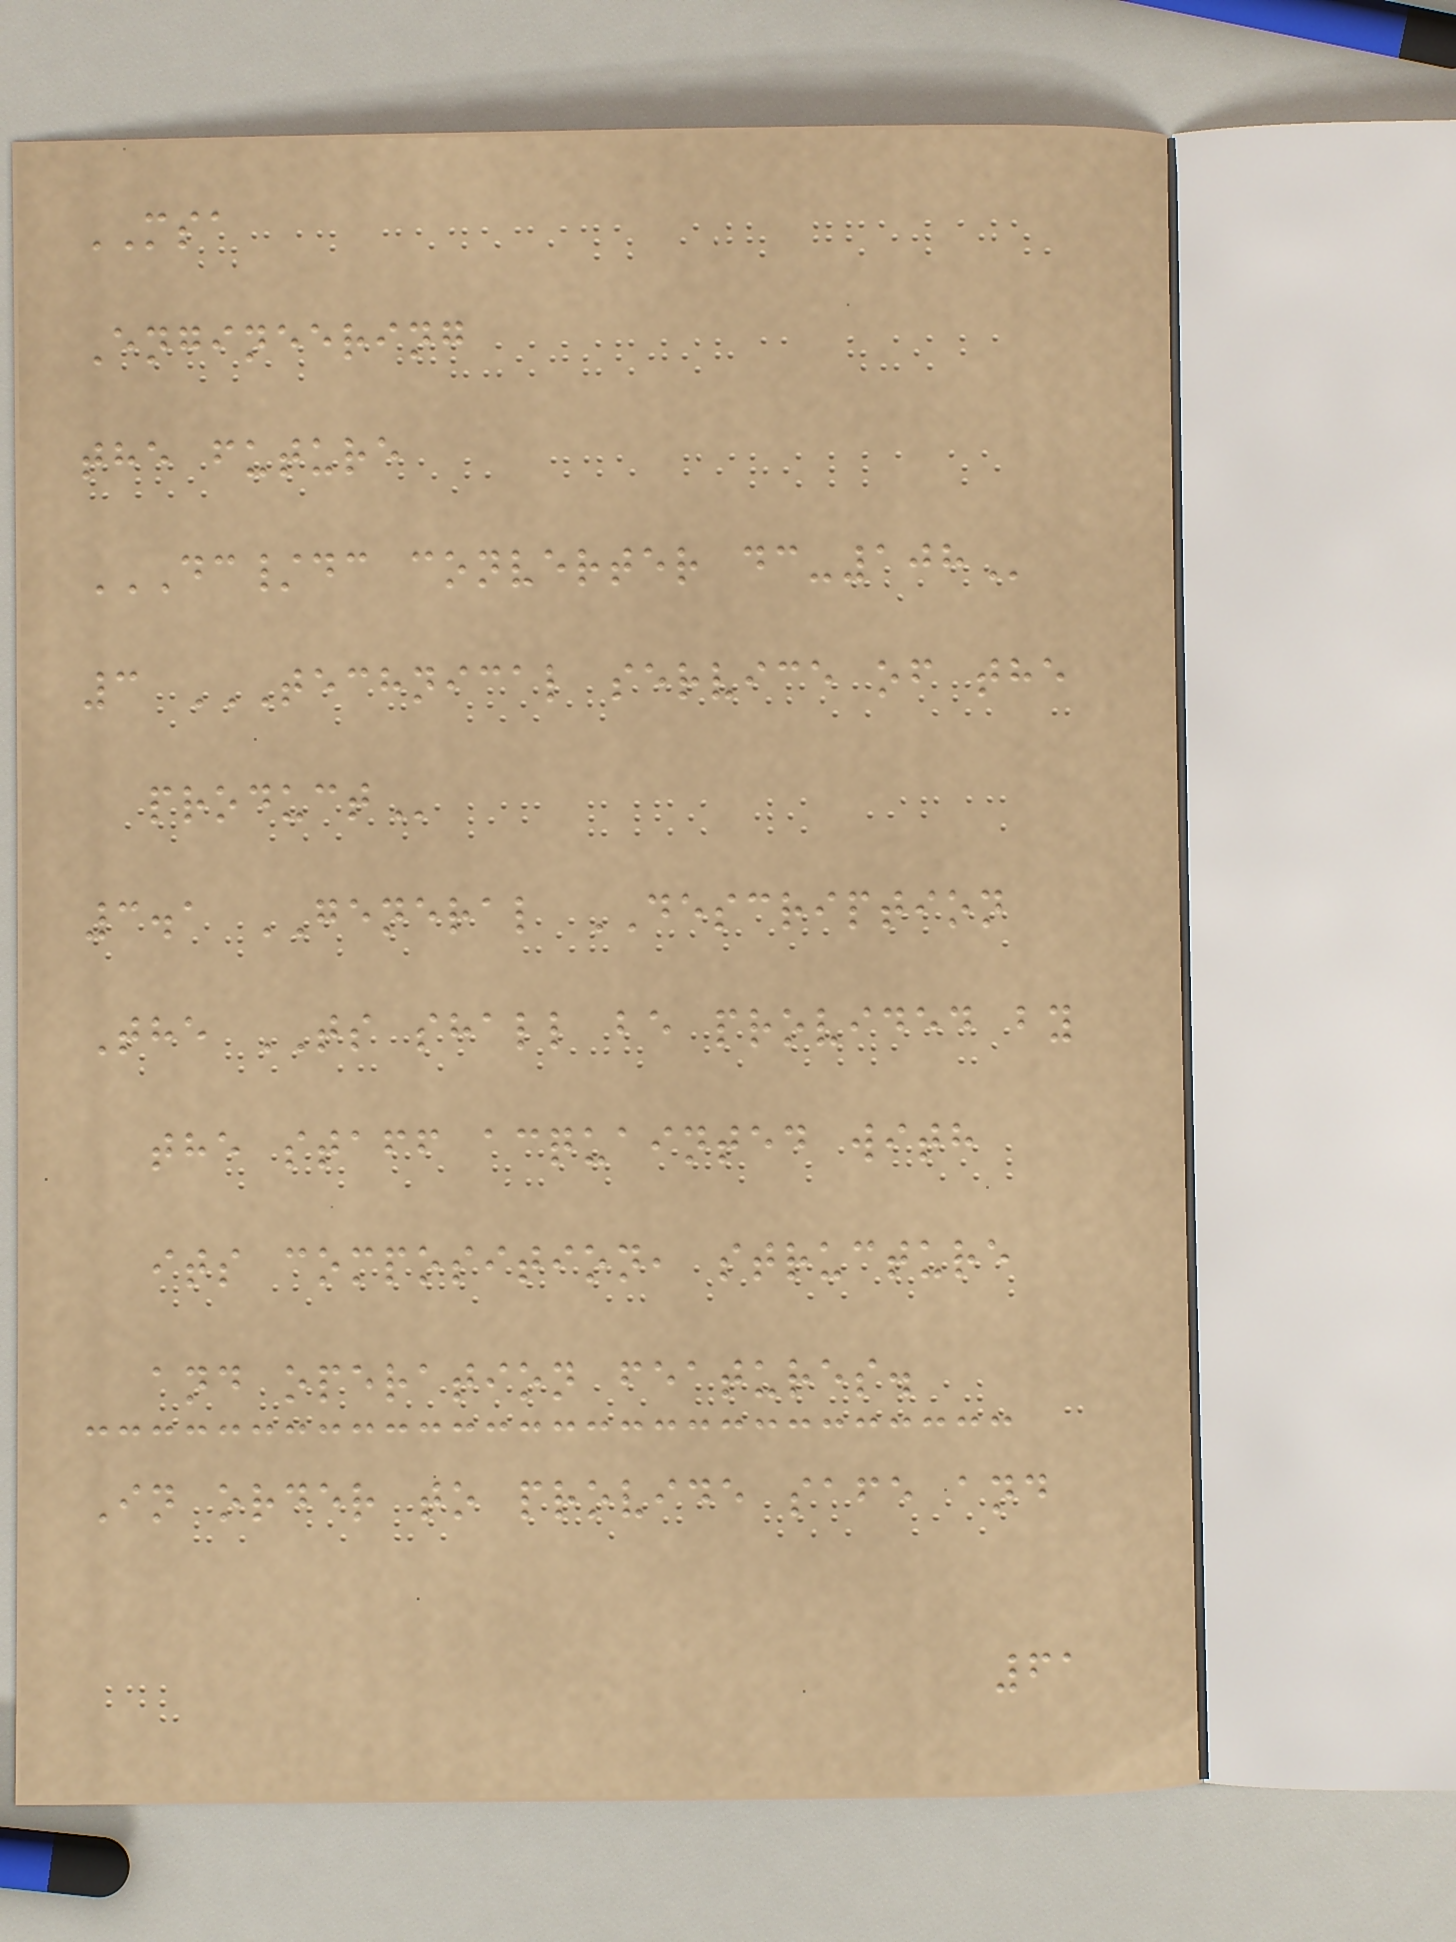MSA
Engineering
the future
DC/DC CONVERTER DC-108
3 TECHNICAL SERVICE OF THE
PRODUCT
3.1 GENERAL DESCRIPTION
The TS shall be provided by
the staff acquainted with
its composition, structure
and operation features.
In order to provide safe and
61
